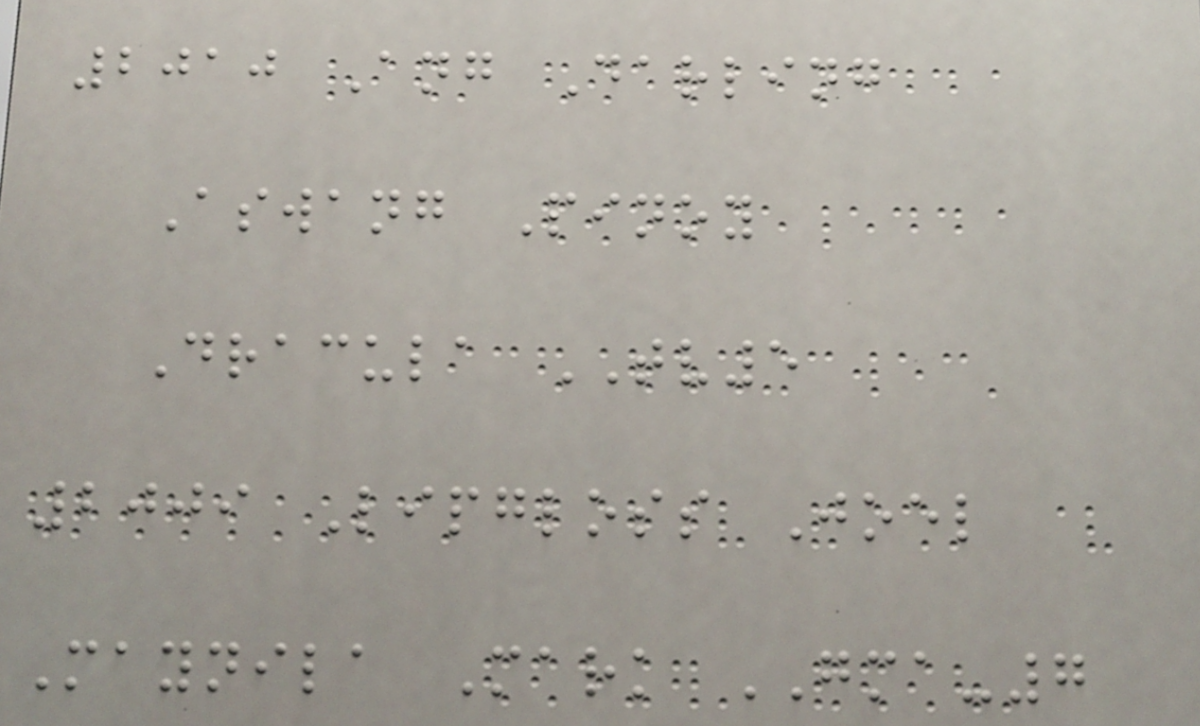2010 Ang Darling
Aswang Pinoy
Dracula TV5
2009 Lipgloss Joel
Maynila Mark GMA-7
